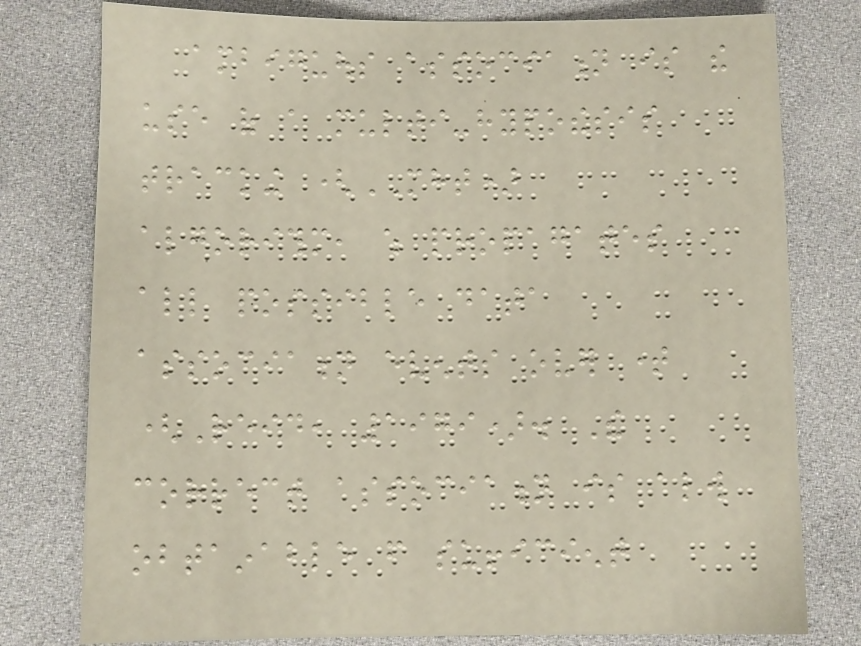ambiguous association is the
use of a multi-hypothesis
tracking (MHT)
algorithm, which propagates
all possible data
association events over time
(Reid, 1979). The
correct association is always
obtainable from sufficient
